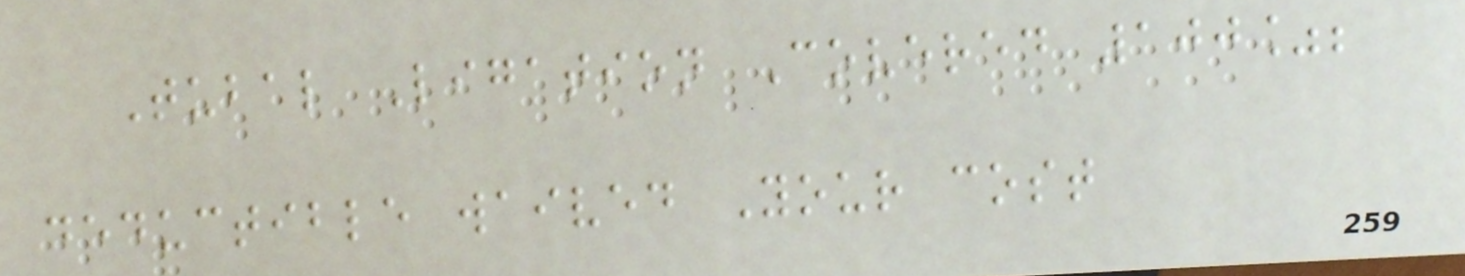Tubal Ligation Covered 100%;
deductible waived Your cost
